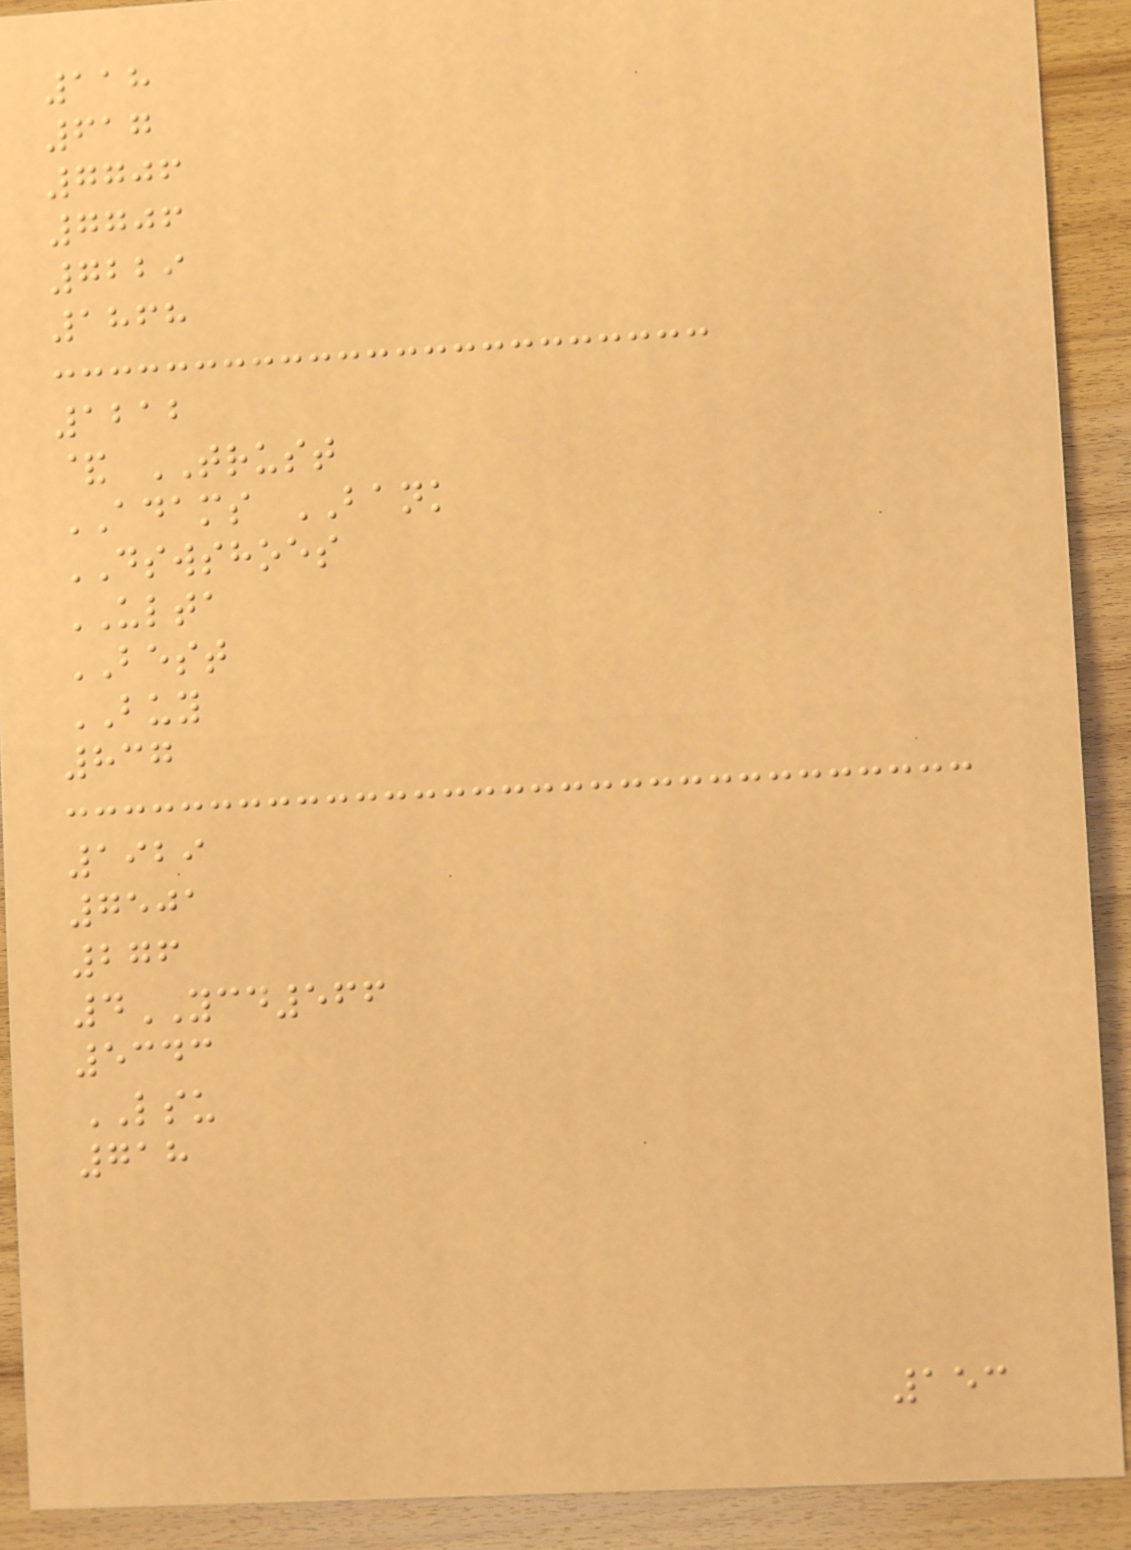118
617
7706
7706
7229
1868
1212
& TRUST
ADAMS BANK
DSWSHOES
ULTA
BEST
BUY
837
1929
7501
276
4YCD566
5343
LSU
718
153
